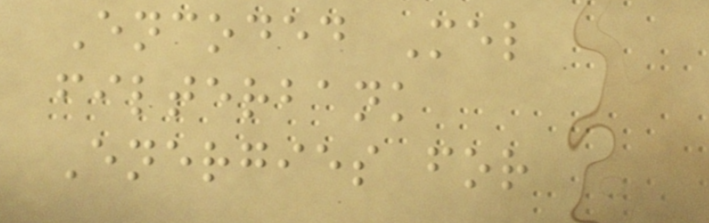Encoded Mel
filterbank
Energies for
